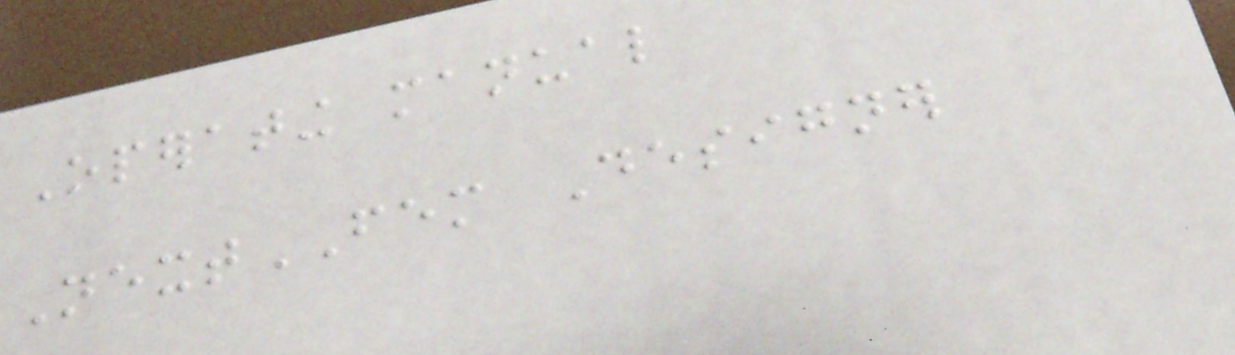Operating manual
NextFEM Designer
